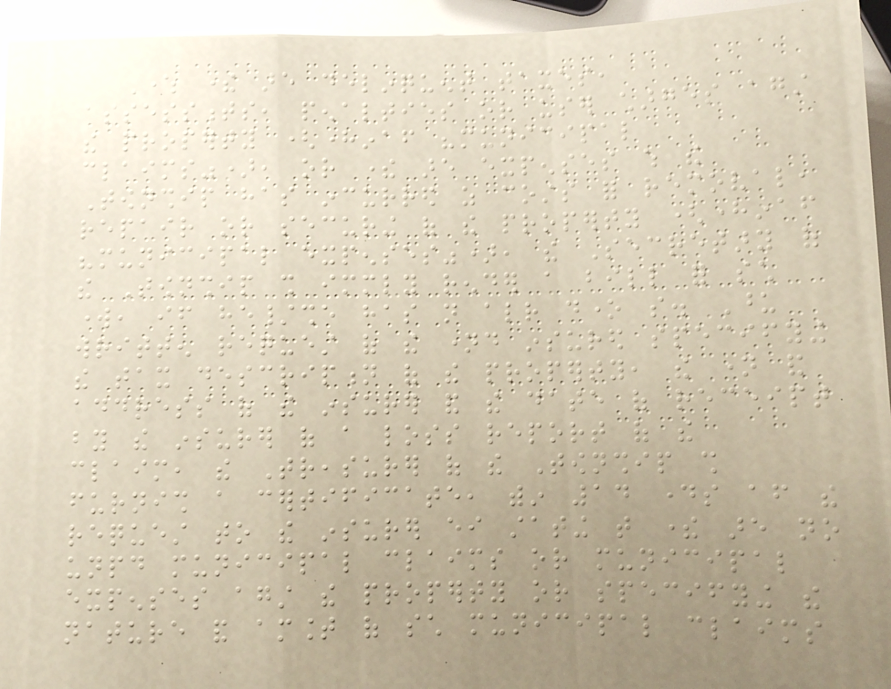Where there are delinquent taxes,
assessments, penalties or user charges against
the property (hereinafter "municipal
claims"), or there are expenses which the
Township has incurred as costs for removal,
repair or securing of the property (hereinafter
"municipal expenses"), the Secretary of
the Township shall immediately render a bill for such
work, if he/she has not already done so. Upon
written request of the named insured specifying
the tax description of the property, the name and
address of the insurer and the date of receipt
by the insurer of a loss report of the
claim, the Treasurer of the Township shall
furnish a certificate, within 14 days after the
request to the insurer either stating that there are no
unpaid municipal claims or municipal
expenses against the property or specifying the
nature and amount of such municipal claims
